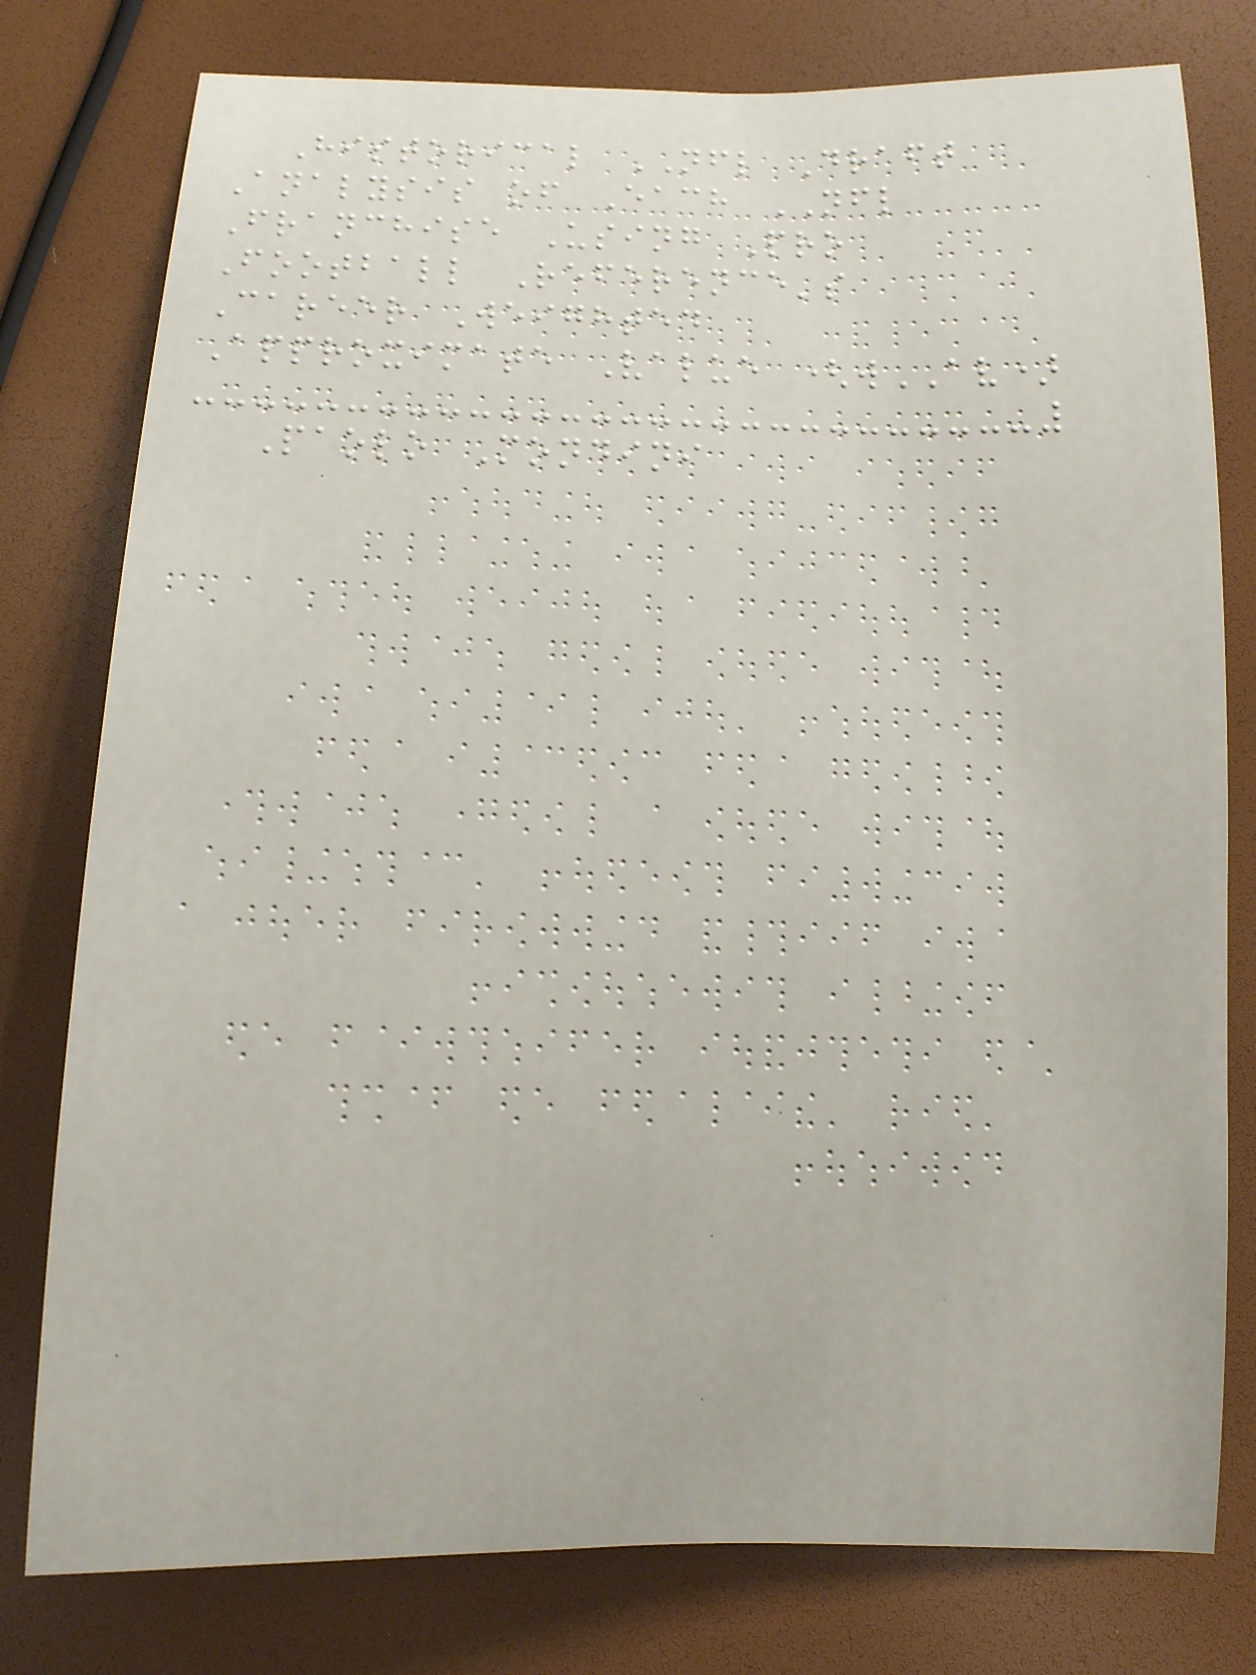Historical NFL Draft
Analysis of Each NFL
Franchise Using Pro
Football Reference's
Career Weighted
Approximate Value (wAV)
Paolo Mondini
